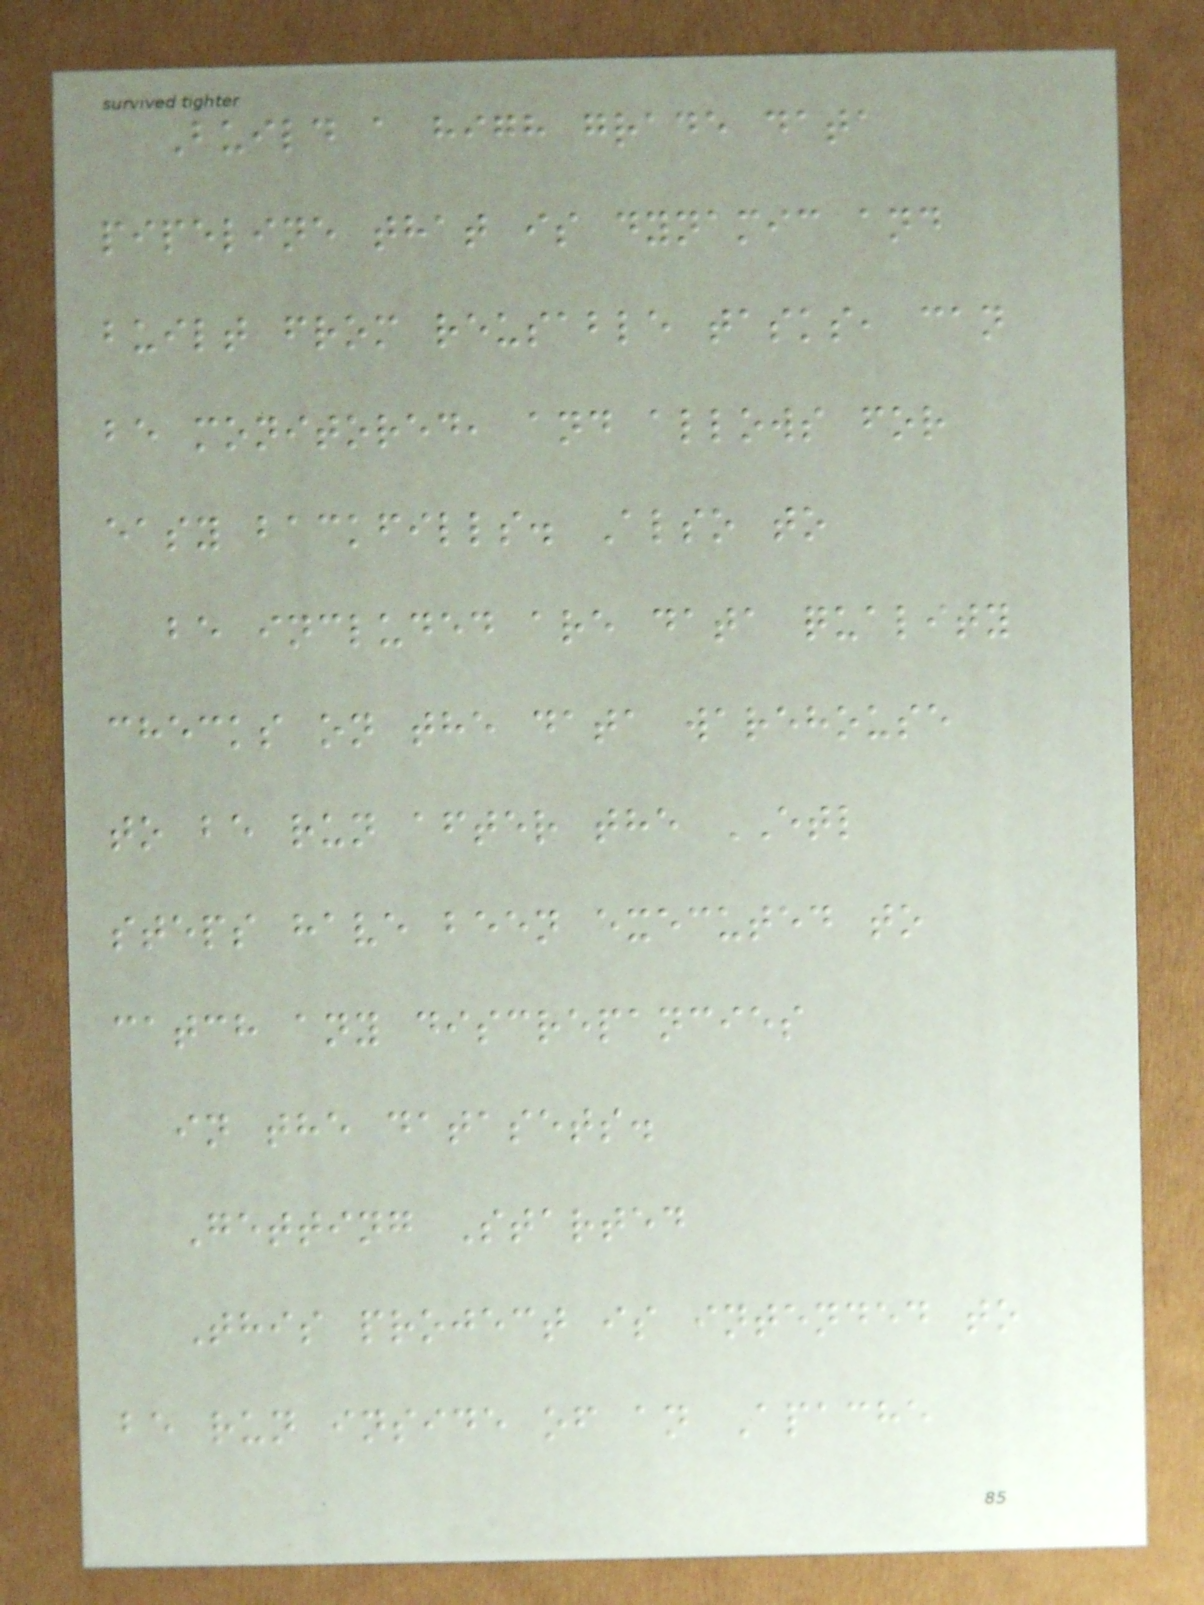Build a high grade data
pipeline that is dynamic and
built from reusable tasks, can
be monitored, and allows for
easy backfills. Also to
be included are data quality
checks on the data warehouse
to be run after the ETL
steps have been executed to
catch any discrepancies
in the datasets.
Getting Started
This project is intended to
be run inside of an Apache
